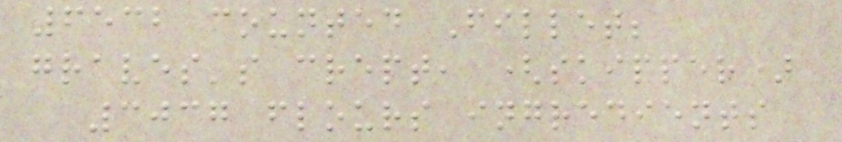6532 counted Fillet;
graves's crept, (skipper)
3037 flours ingredients
